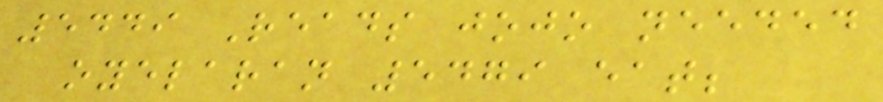5449 Reads jojo needed
oyelaran 5479 eat;
